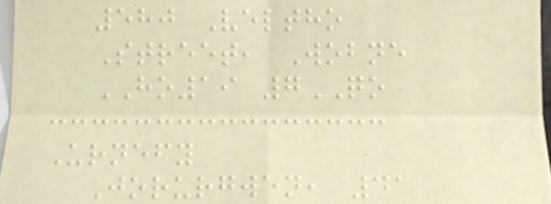580 Veltho
Street, Wobne
HO19 7QO
Urnefy
Jorurgwen, 41
